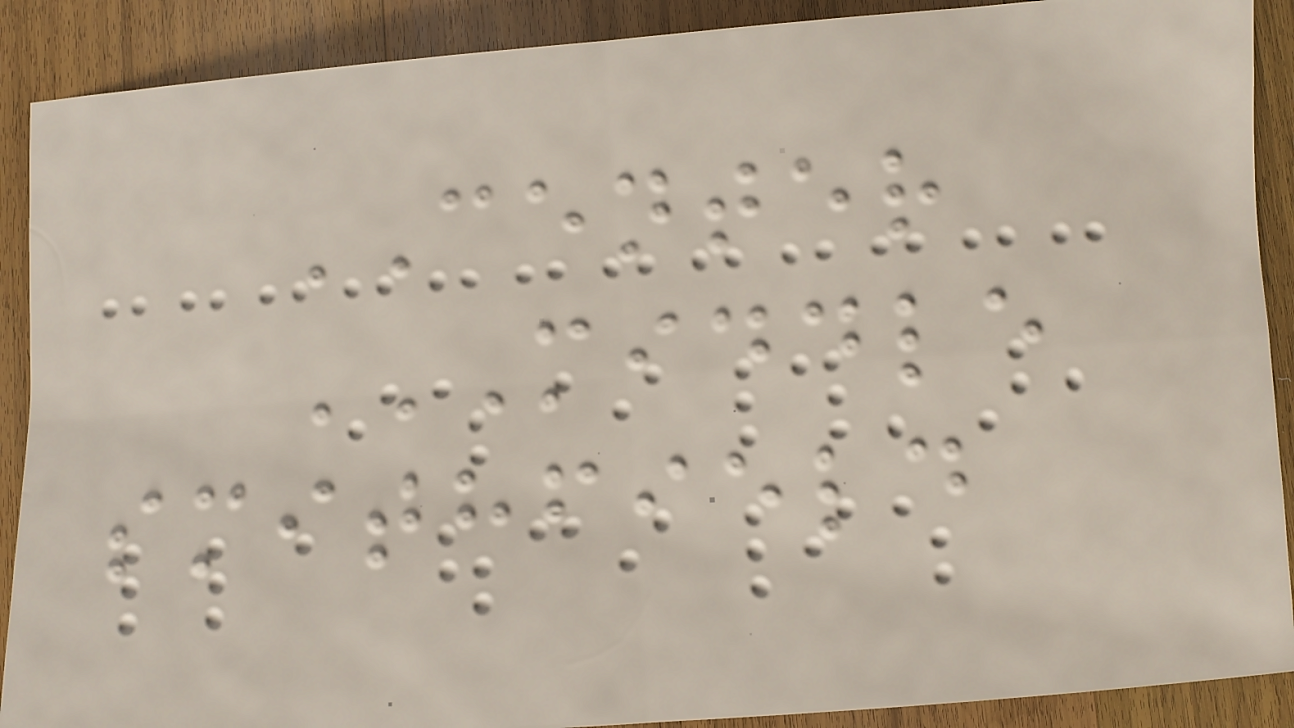CENTER
MIDDLE
SMITHFIELD
